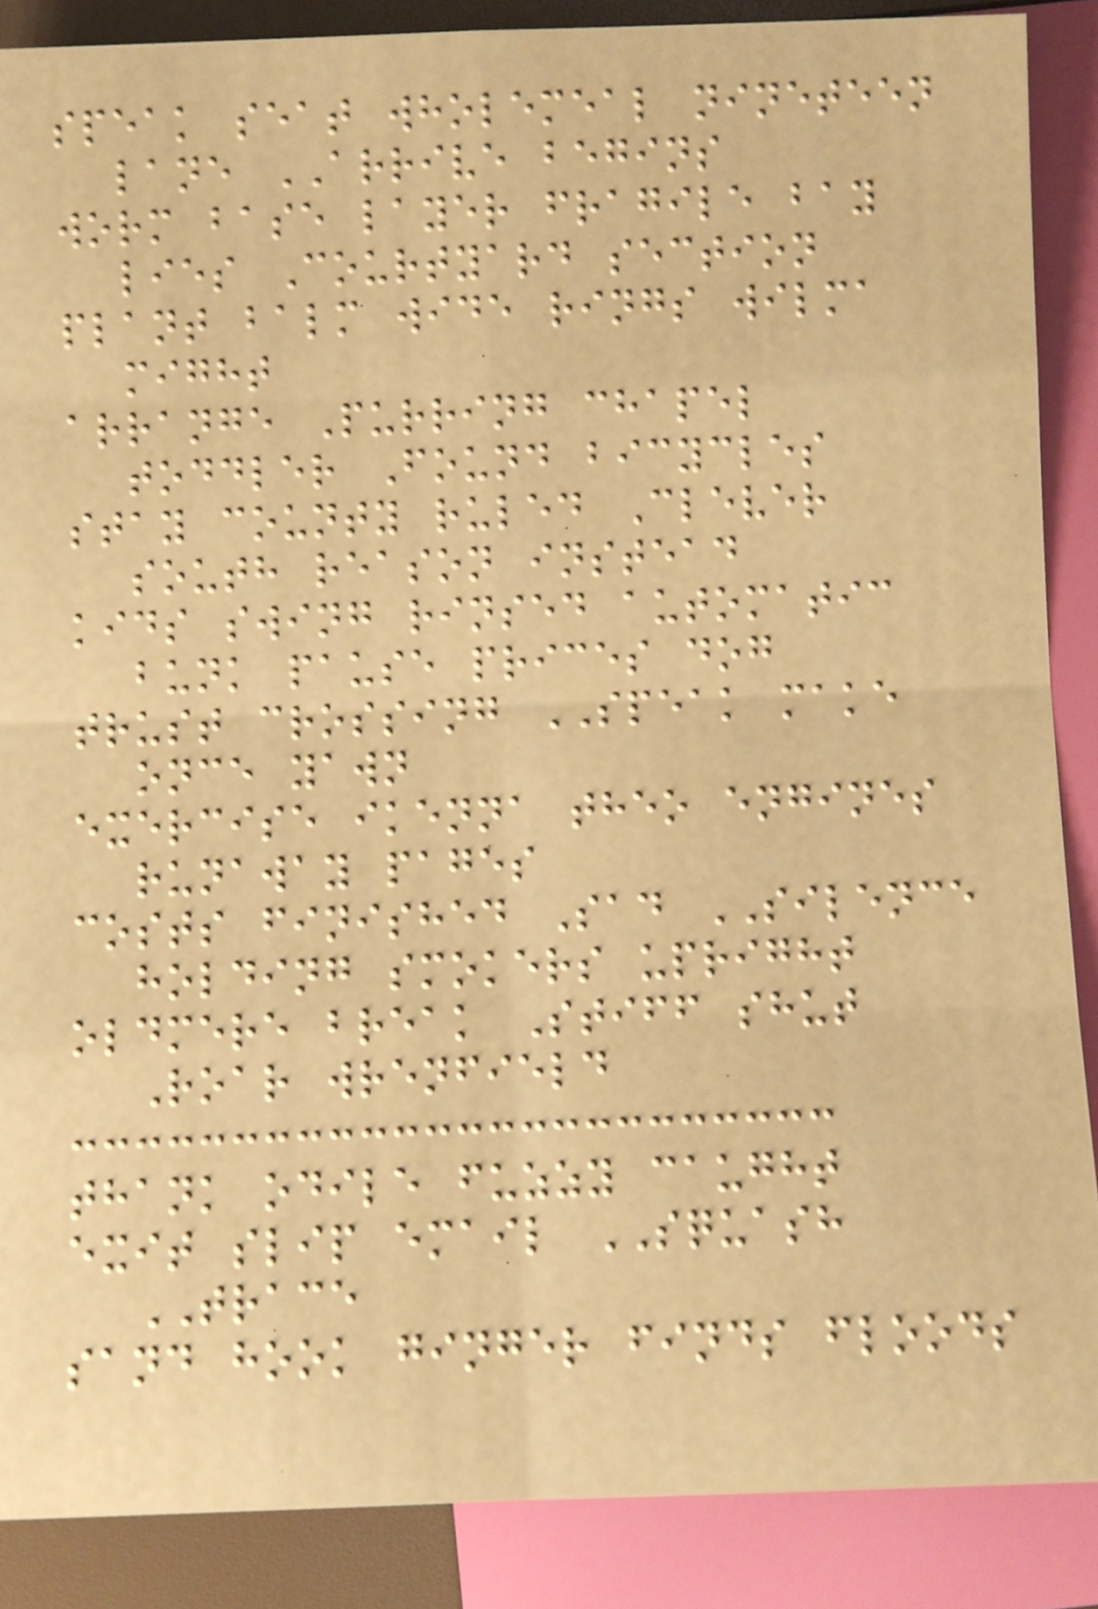speak seat wholemeal nineteen
lane ARRIVE begins
worm base layer fragile bay
lies Courtyard section
plant balm wide rings wilma
might
arrange Purring chapel
toddler Found bicycles
stay county ruled Clever
south reason instead
kids swing rinsed automatic
bunk pause prices dog
trust crossing SPEAK make
once yawn
exercise ikenna theo engines
runaway pages
costs finished Sad SILENCE
holding smokers upright
oldmere break Stiff shut
Roar wrenfield
thank odile fuzzy caught
exit slip email SQUASH
TRACE
sand hook ginger finds floods
